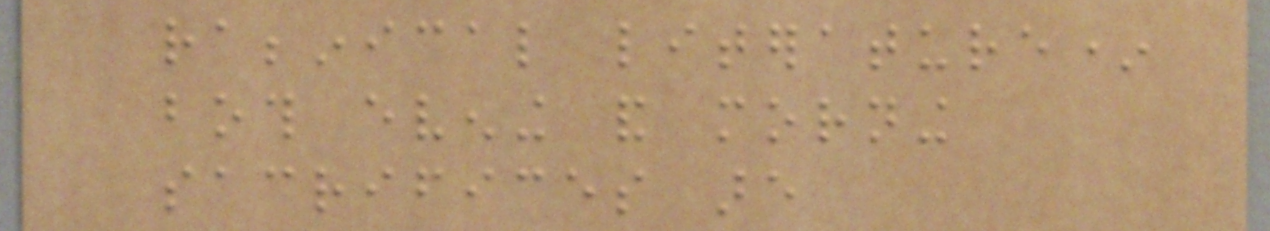rabbinical literature*
both evening and morning
sacrifices are
